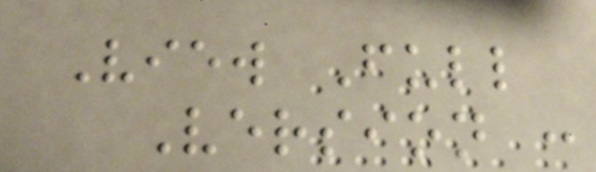View Full
Version :
